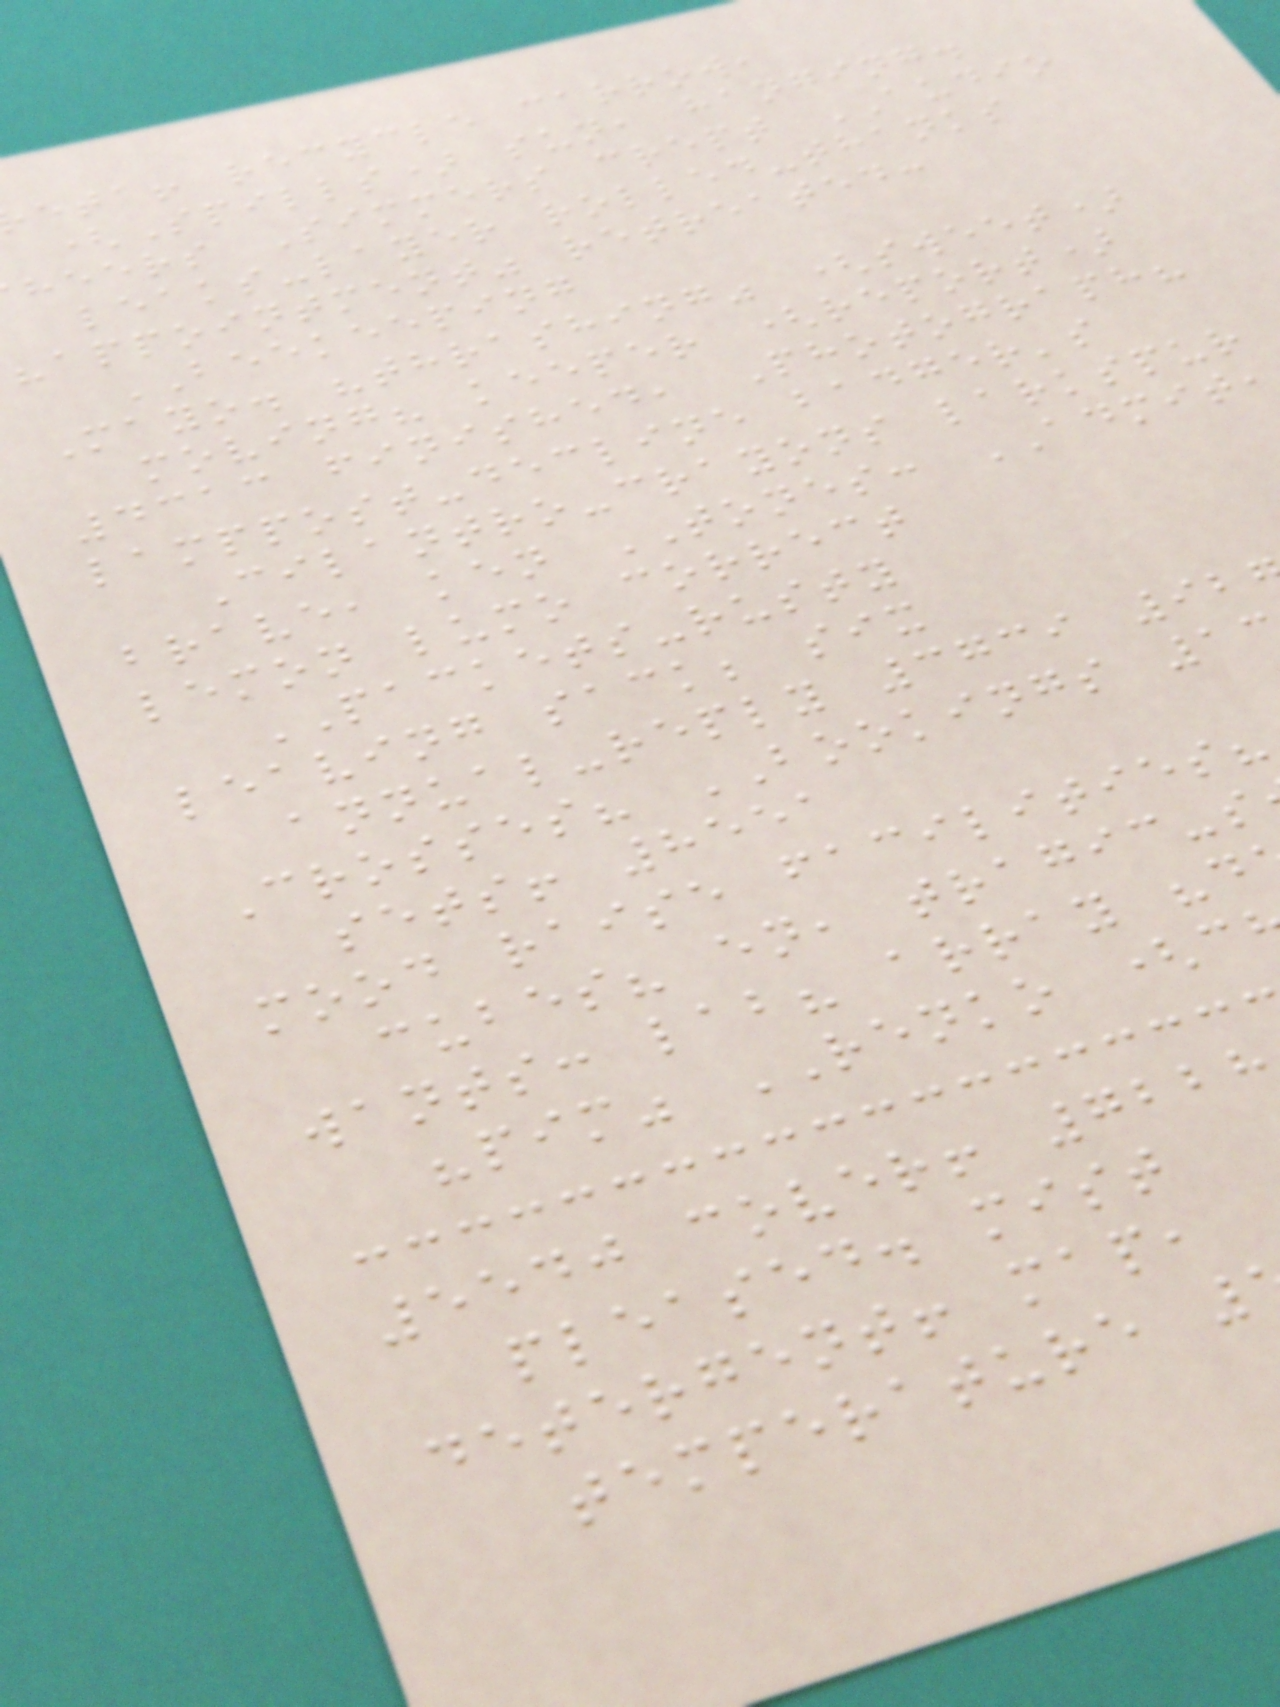eta! recycle carrow,
(Spills) sun, hanging.
heers Simmers crept AUDIO
leaks-layer rolled-thanks
"appointment" retreated:
BEEKEEPING
Mayo. "thrashing" (sweet)
moving? keeper (report)
4313 finished, Photograph?
lamppost-decline badger's
Cilantro-crayons larkspur
brave, ken TONES: ADMIT,
lemon lumo correct
PACKETS-rusty
leaving sack; six
annual-reply 3739 92
Crosses? BOOKINGS 1
sets! 8551
mood raise facilities?
cubes? en, tragic-s
wants: lab? array "d
"pim" RENKO (c
5540 cover! 7228
pleased. mist
detergent! map,
temperature
